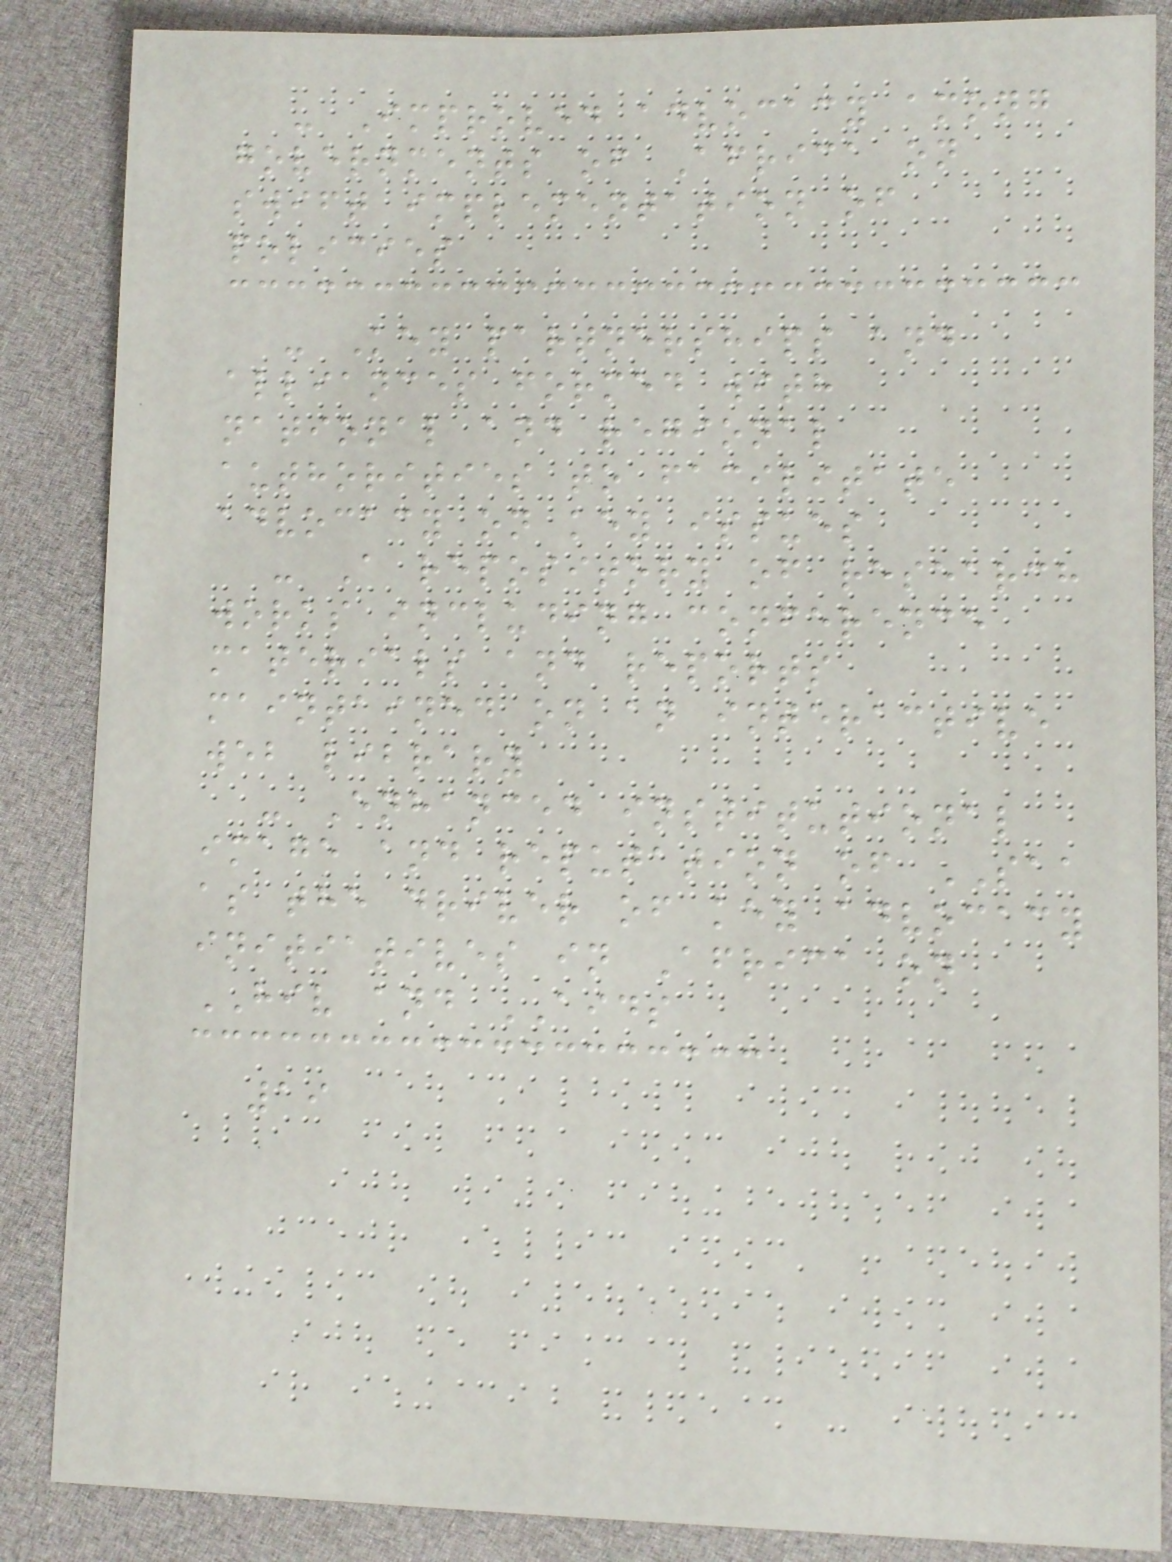- Improved advocacy among
governments of Africa on
swift implementation of
policies
- Key partnerships and
alliances formed with
national and regional
authorities to facilitate
advocacy on key issues
- A repository of research
works including conference
materials and reports
maintained on an interactive
web library
- Enhanced institutional
image and reputation of SAA
as the driver of key advocacy
initiatives in Africa on
HIV and AIDS
19
